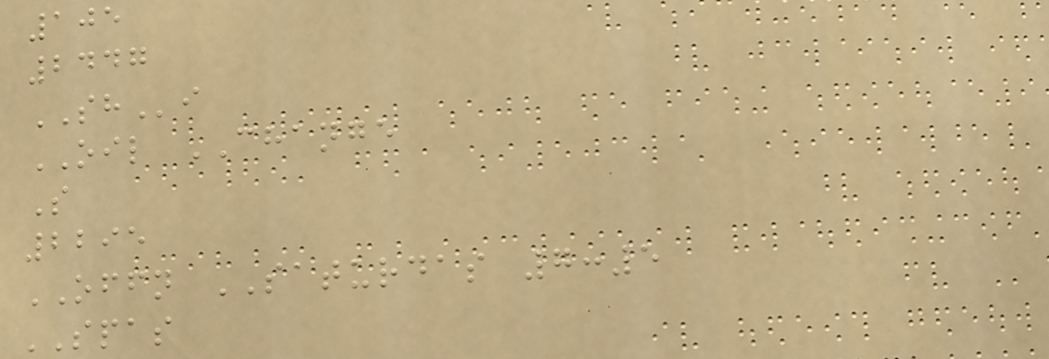105
2447
SHi
OIL CHANGE
S
2295
OFFN SATURDAS 7:5
SPAS
